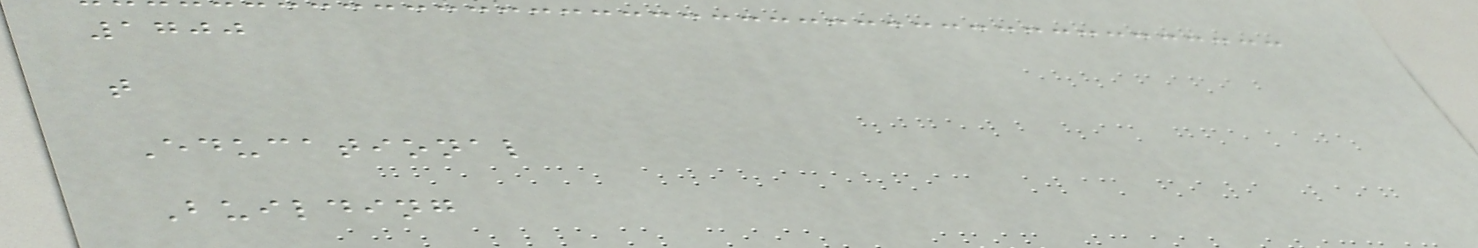1700
t
Educational
Building
